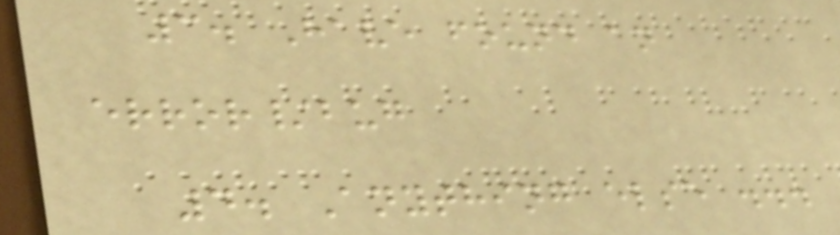3. Have found an
error/bug
4. Anything else ...
